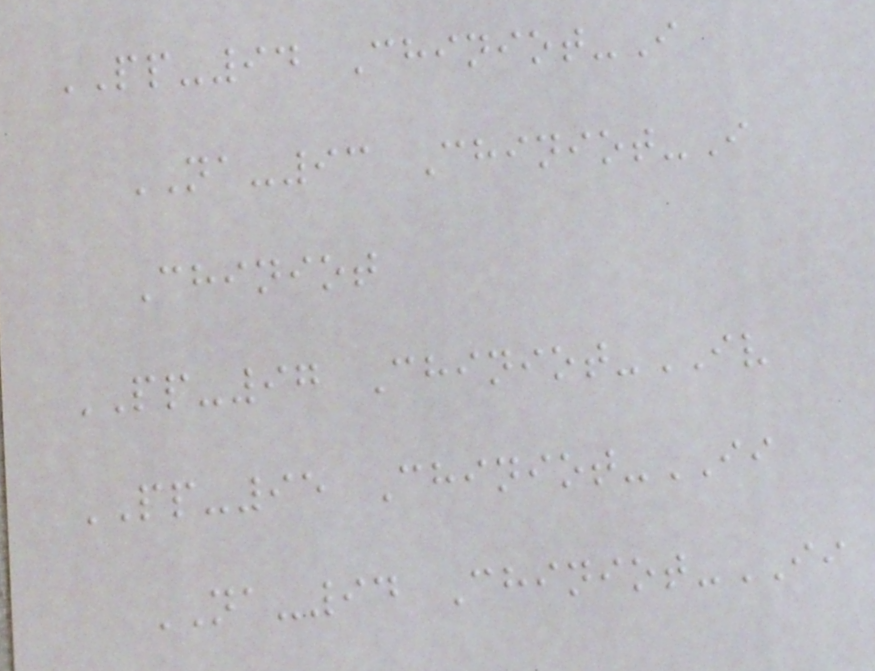PP-94 Chiniot-I
NA-93 Chiniot-I
Chiniot
PP-97 Chiniot-IV
PP-95 Chiniot-II
NA-94 Chiniot-II
